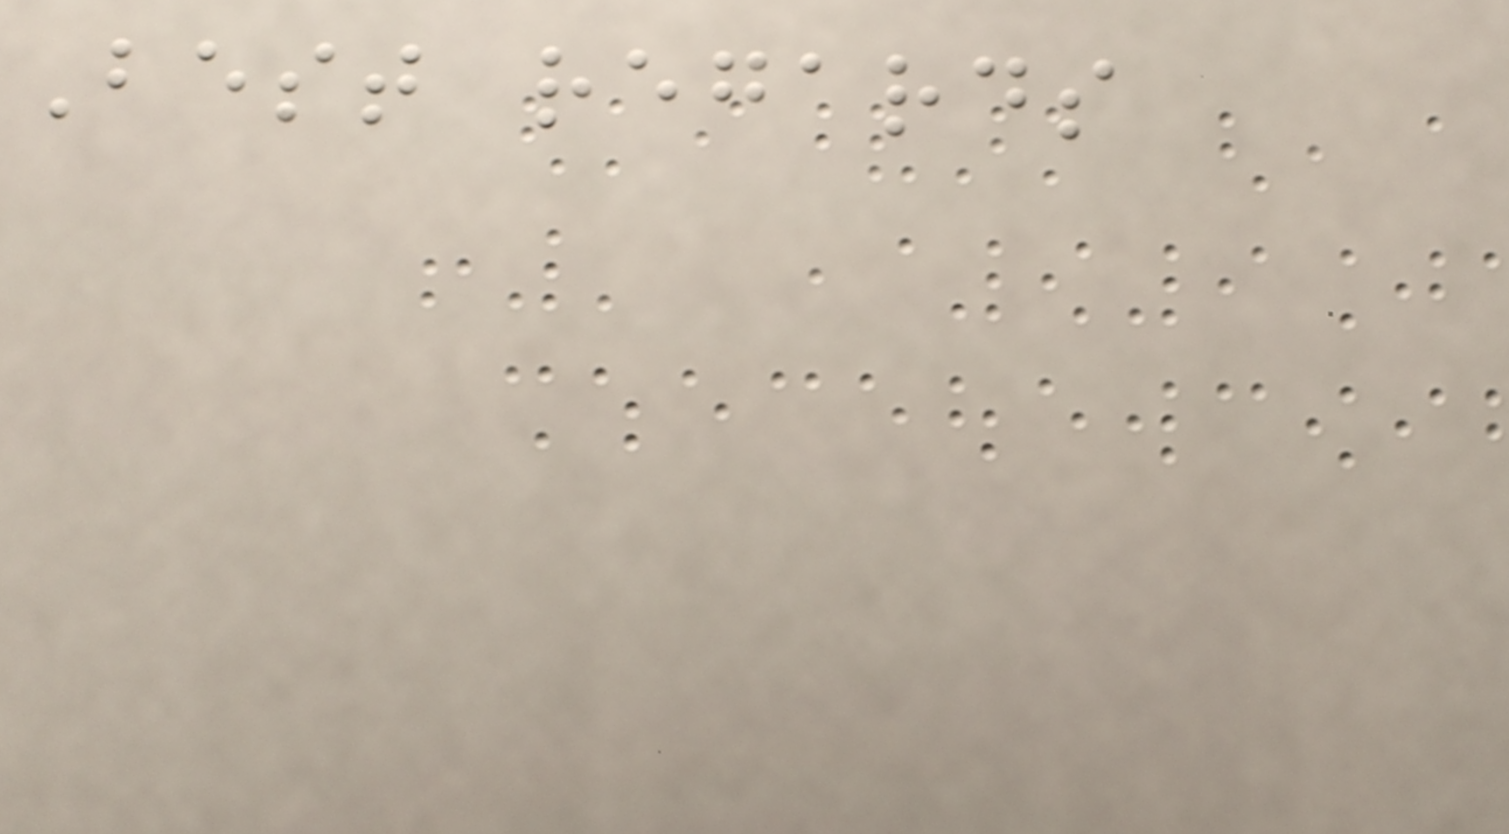Best regards
